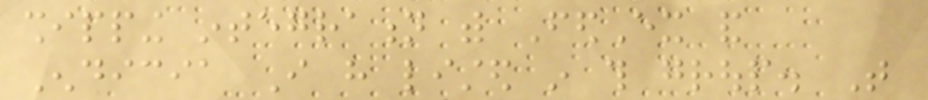shipping integration with FedEx and
Endicia I have listed in this group. That
